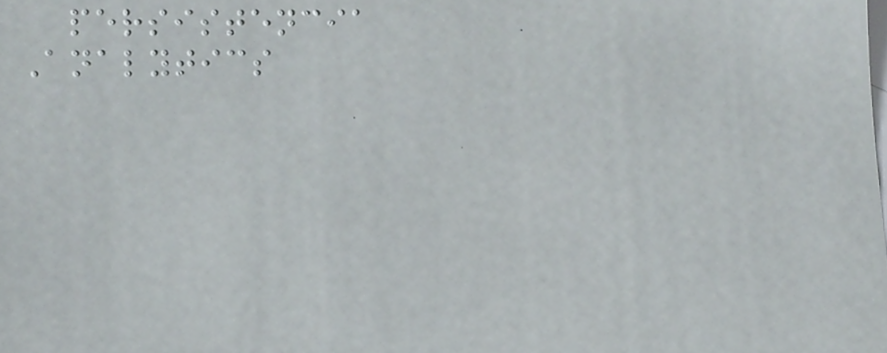persistencia
Analytics
